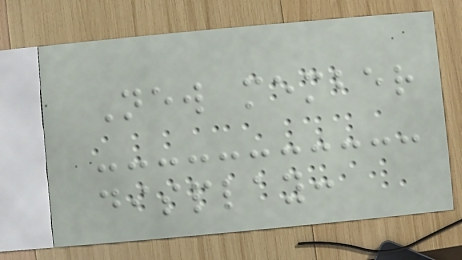New member
display:
